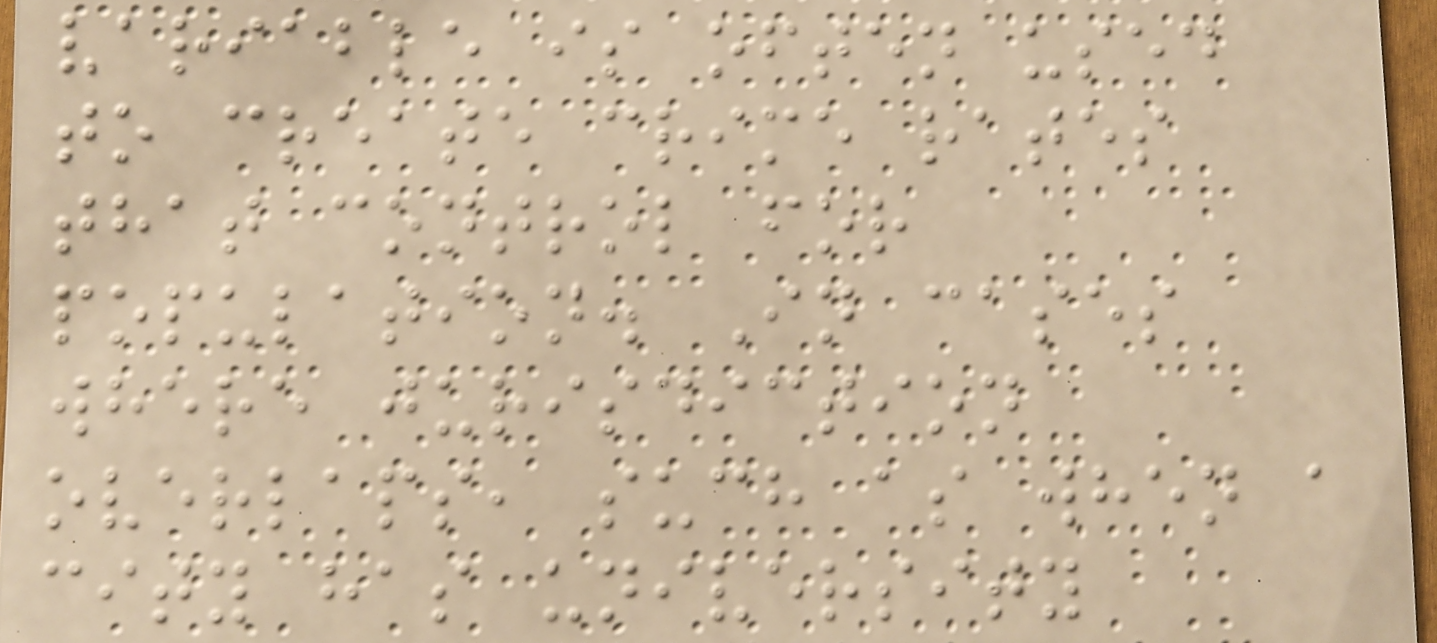variable is often used
to create crime rates
that control for
population. In cases
where jurisdiction
overlaps, such as when a
city has university
